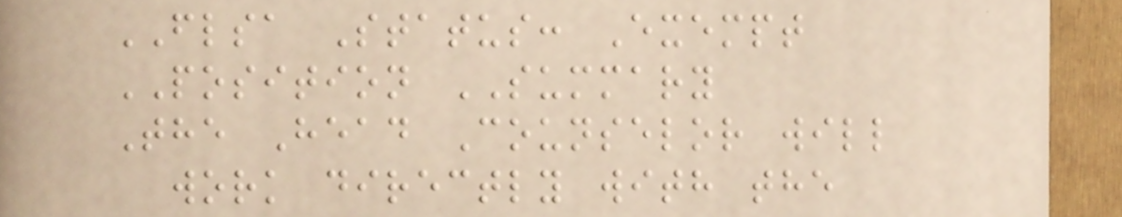FLSA Status: Exempt
POSITION SUMMARY
The Head Counselor will
work directly with the
